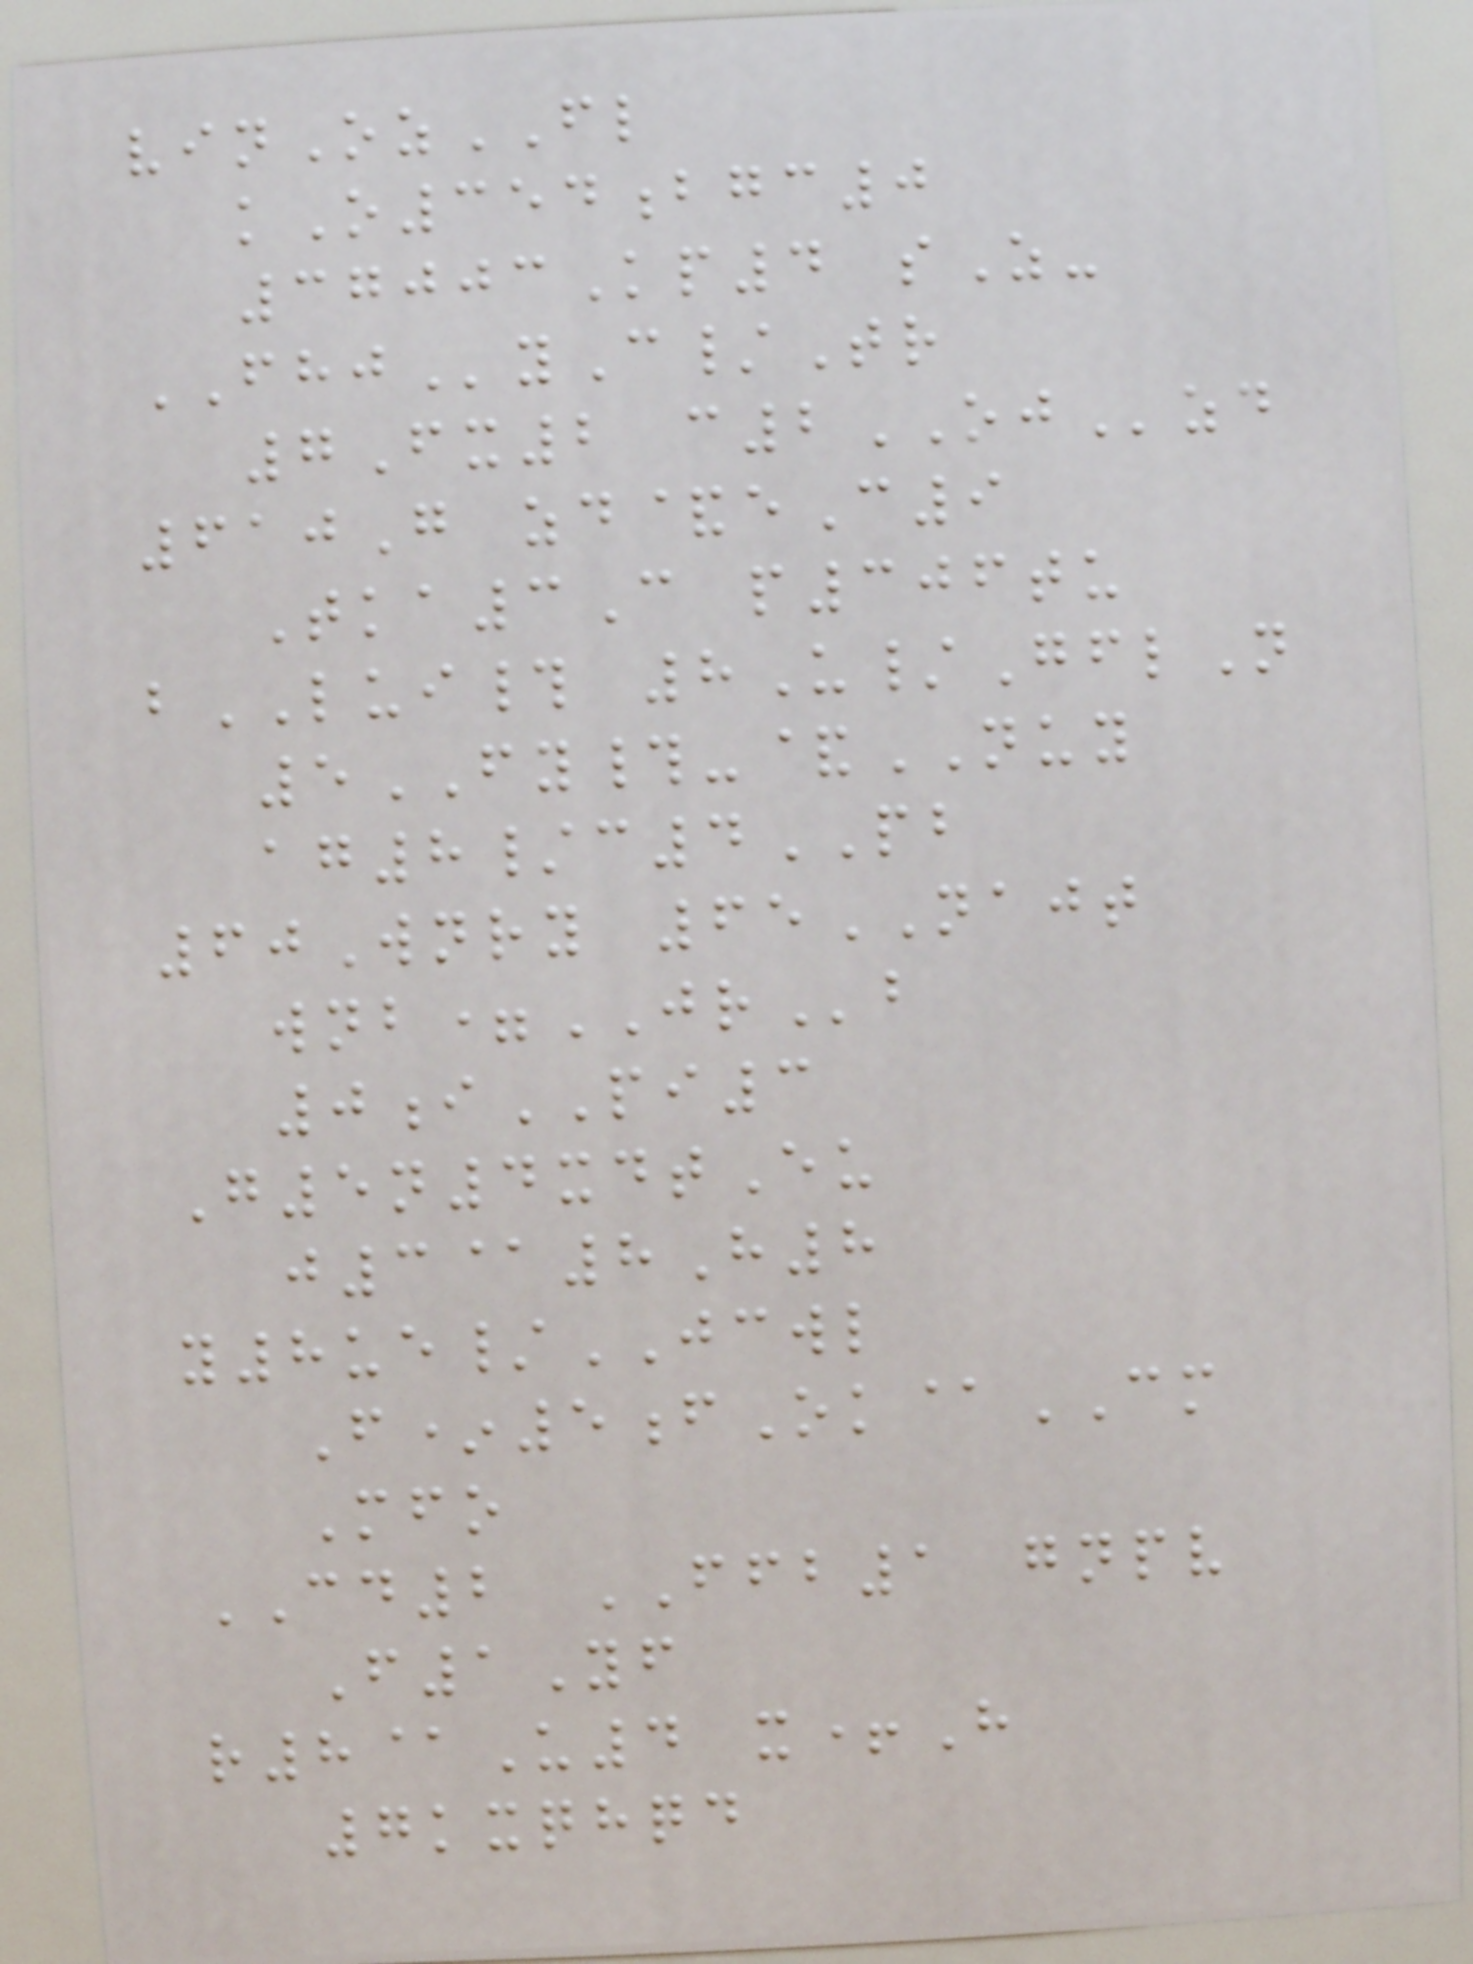vinOzFL
kO354bgc0
37003Kp4 sZ-
FHJyC/Tr
7Fx2 c2OJzd
610G zd&eC9
Tka3C p306tu
bLUI# 8U/GflN
5FY#-&NUY
ag8/c4PB
60Wnry 65NAJT
wnb=JRb
0iPI3
G5n4xdtEu
j3@8H8
y8ue/JCWL
F*5fOk@CM
Mfo
CD2 FFB1 gnpv
F1Yf
r8@U4 x+H
7kxqhqd
